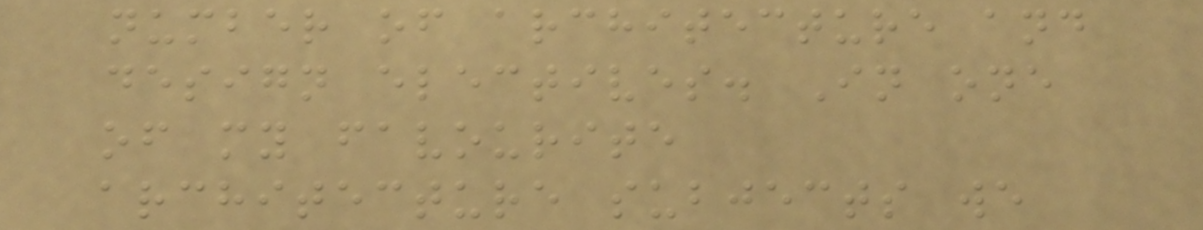number of architecture and
design electives. In one
of my favourite
architecture subjects we
